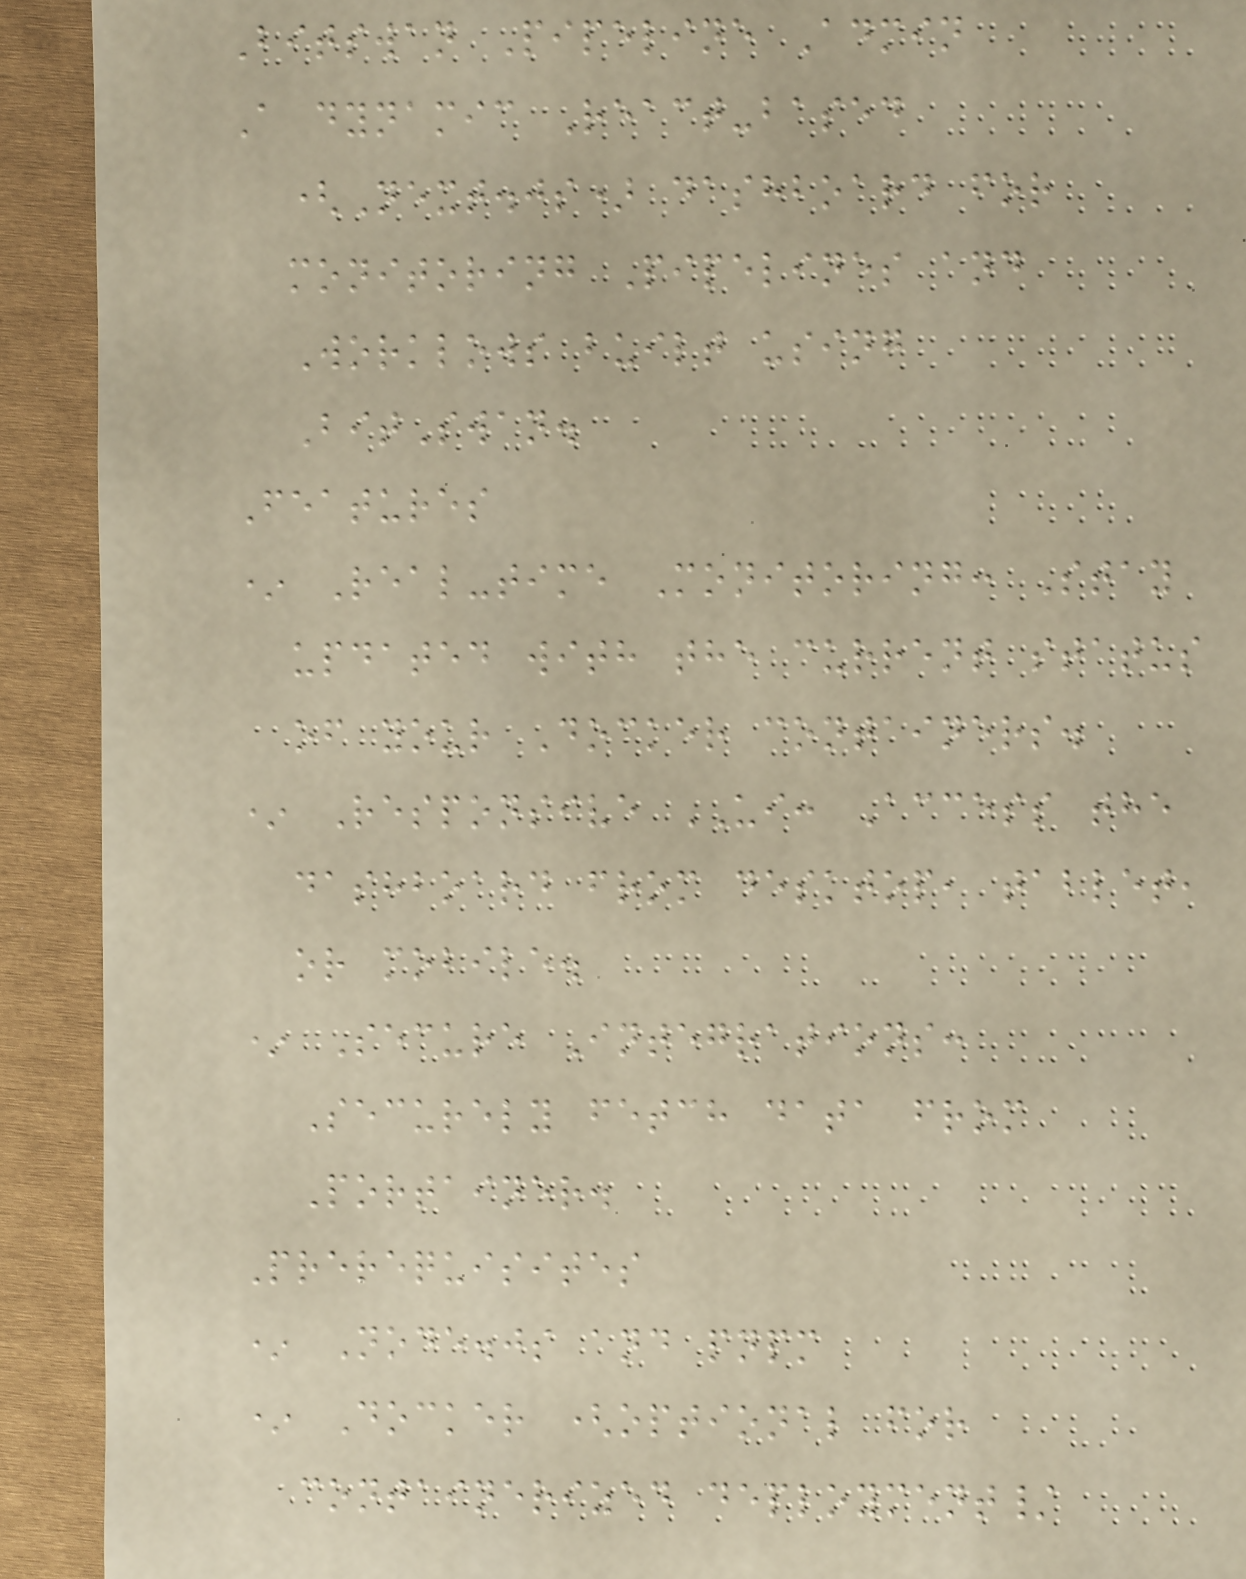Bitswan Pipeline Admin
A dynamic React-based
(Next.js) dashboard for
monitoring Pipelines and
Worklows built using
BitSwan.
Features
* Real-time Monitoring: Stay
updated with the current status
of your Docker containers.
* Responsive UI: Access the
dashboard from desktop, tablet,
or mobile.
* Secure Integrations:
Securely fetch data from
Portainer.
Prerequisites
* Node.js and pnpm
* Docker (optional for
containerized deployment/
